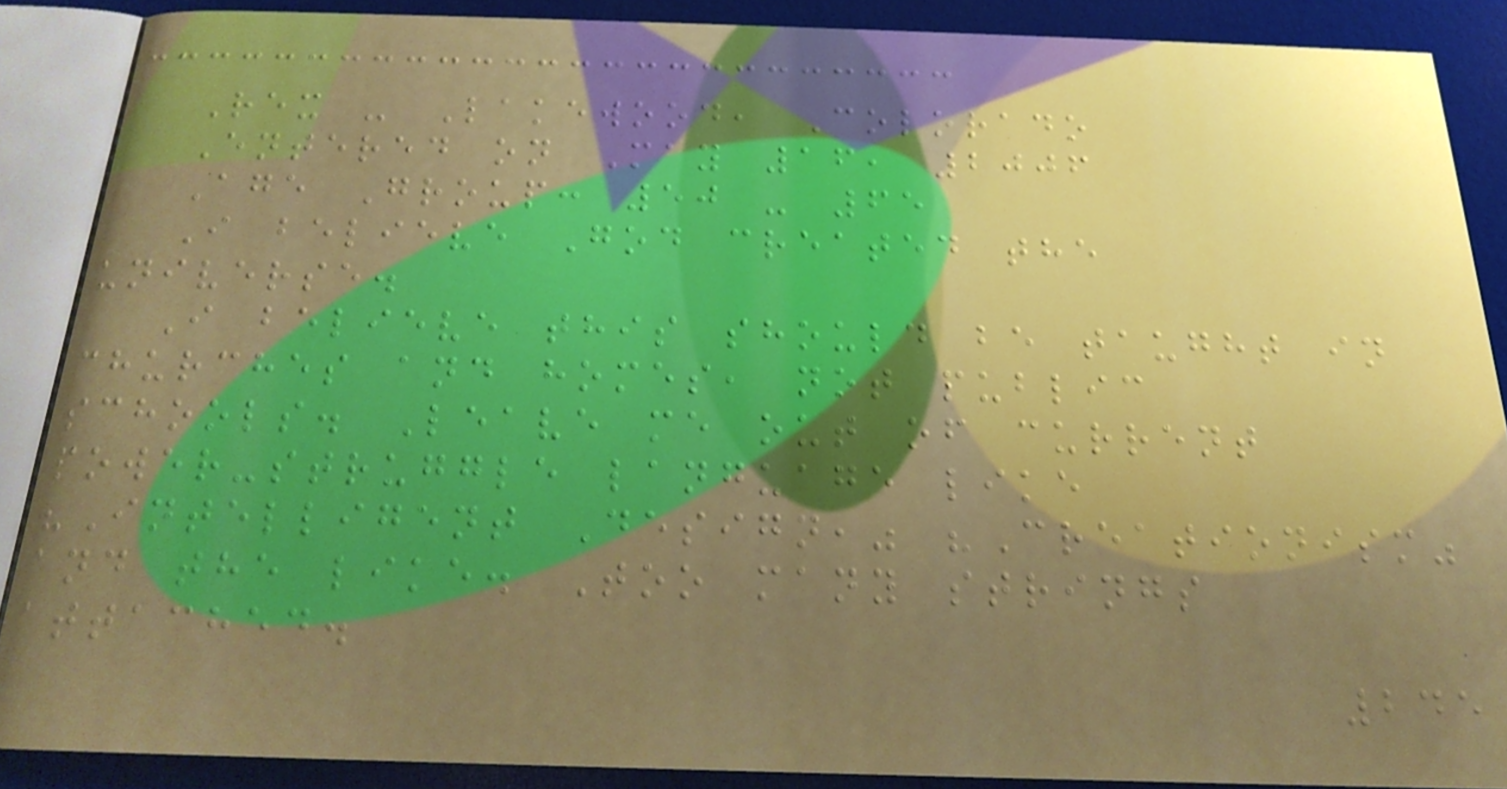Rex - Lakewood, Colorado
Entered on May 16, 2006
Age Group: 50 - 65
I believe God created the
universe.
I believe this should be taught in
churches and homes, not public
schools. Leave me out of current
power-struggle language like
"Intelligent Design," "Creationism"
and the like. Too many strings
attached.
245
